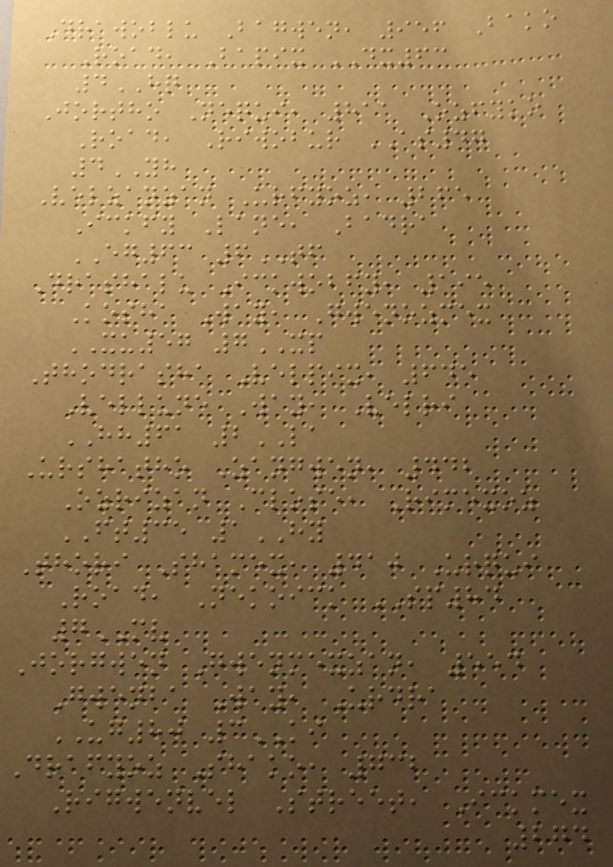Drawoblu Bagwen, 956 Bako
Road, Bapix DX63
4HQ
Jortho Nequi, 811 Ozfyko
Road, Riwobur AS47
4YH
Velzanzan Urfyoz, 265
Ickfy Lane, Badra
EG63 6TF
Drashalu Ickwobfy, 195
Kosha Way, Gwenozmex
XU57 7XP
Thodrasha Velpix, 645
Vellune Way, Velri
HH61 2LA
Urshatho Zangwen, 442
Ozrizan Close, Rimexoz
FT35 1HY
Thori Shamex, 410 Urqui
Road, Nekoick SP84
7MV
Jorgwen Gwenmexzan, 554
Gwenba Way, Urdra
UG80 3KI
Drafyoz Shako, 732
Rigwenvel Street, Ickmex
274
